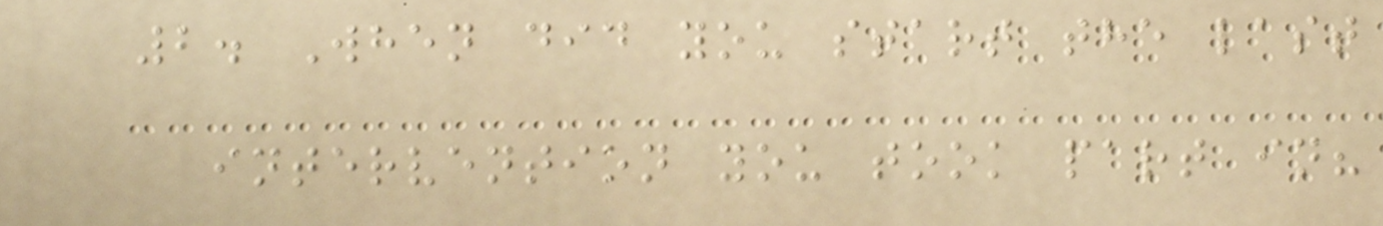2. When did you start the last
intervention you took part in?
